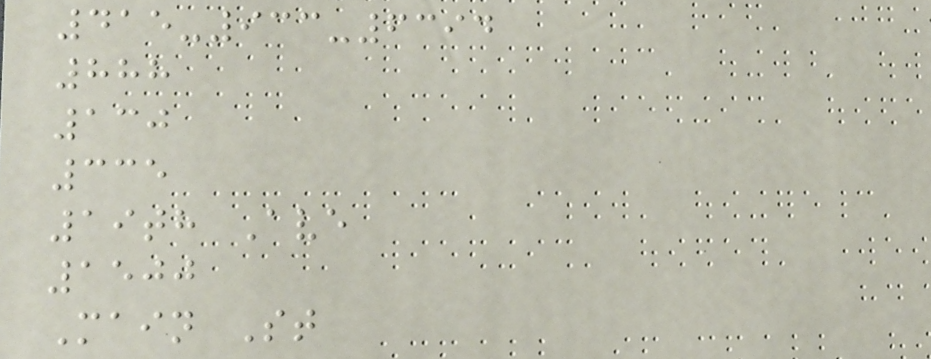415-933-6394
888
130
335
19th Ave
1500
Main St
